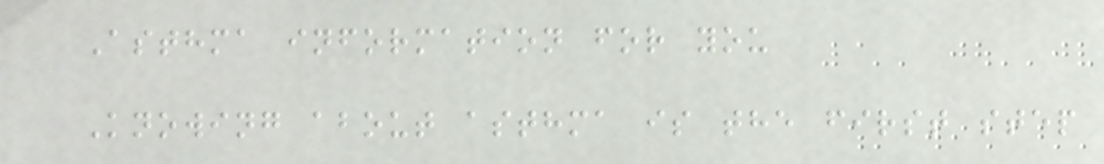Asthma information for you
Knowing about asthma is the first step
